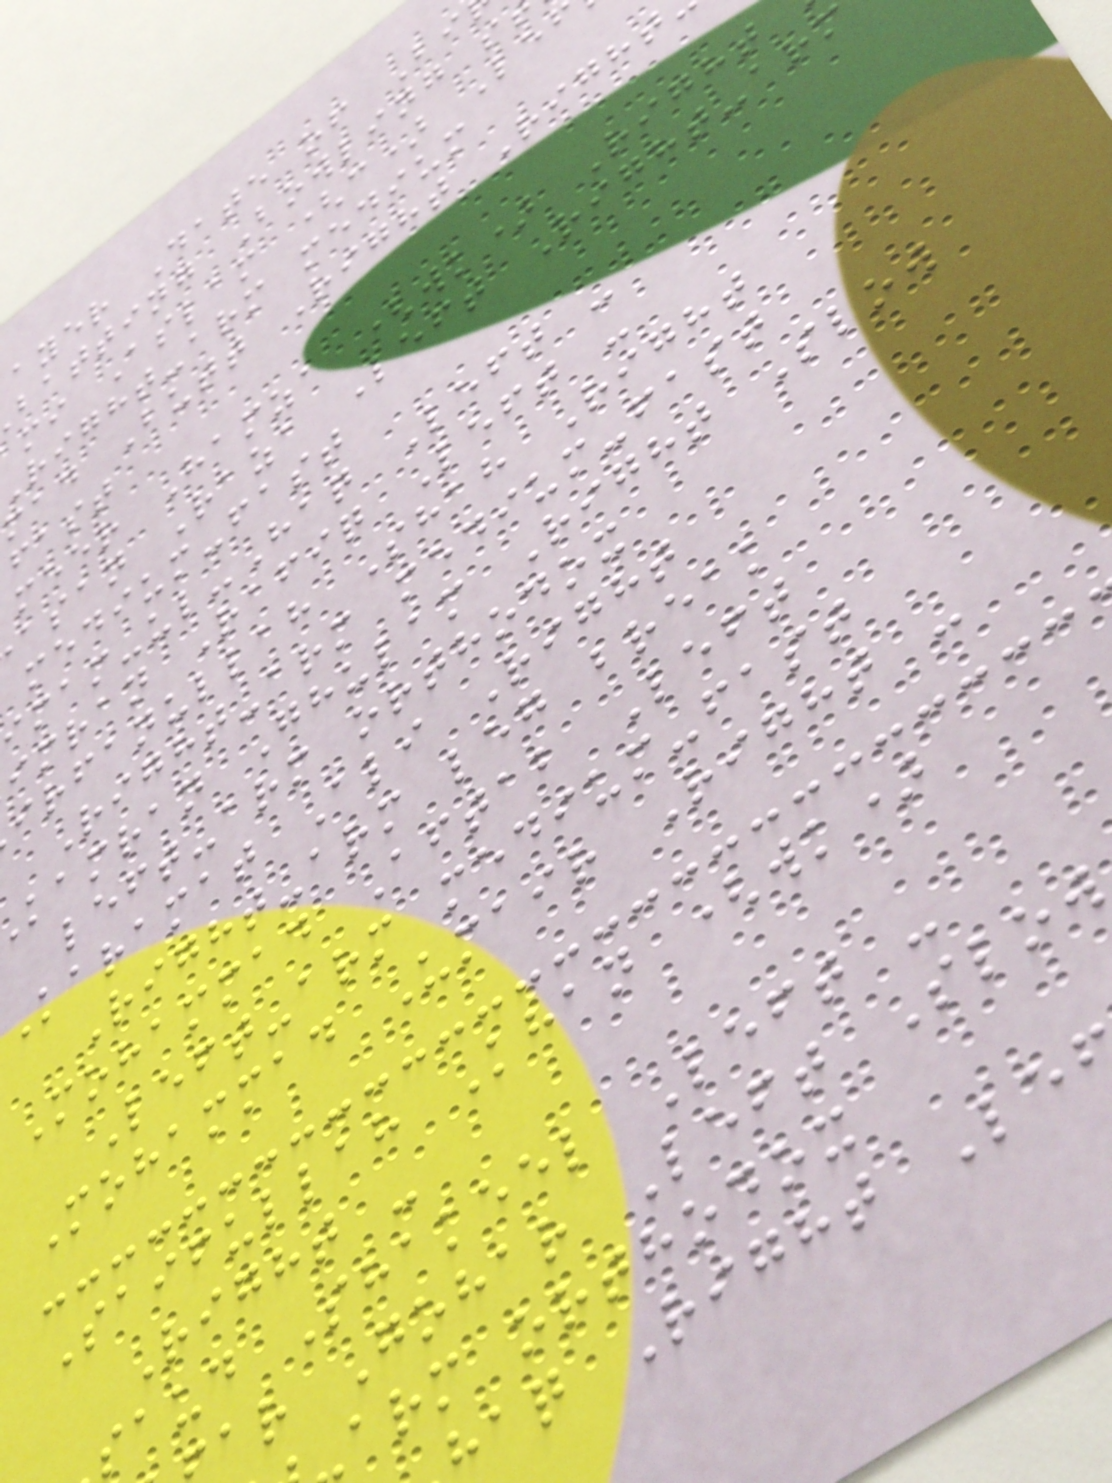ayer Date of Bi
batting Bowling s
mi Aslam (c) Le
right-arm medium
mad Butt Right Right
fast
meer Hamza (wk) Right
asan Raza Left Right-arm
medium-fast
mam-ul-Haq Left -
imran Rafiq Left -
irfanullah Shah Right
Right-arm medium-fast
kamran Ghulam Right Slow
left-arm orthodox
Karamat Ali Right
Right-arm leg break
Mohammad Aftab Left
Left-arm medium-fast
Mohammad Umair Right -
Saifullah Khan (wk)
Right -
saud Shakeel Left -
ar Gohar Left Slow
arm orthodox
haq Right Le
